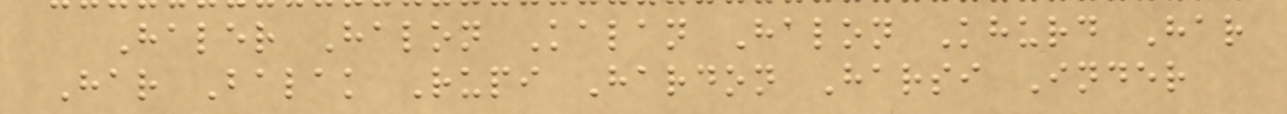Haler Halon Kalan Halon Khurd Har
Har Balak Rupi Hardon Harsi Inder
